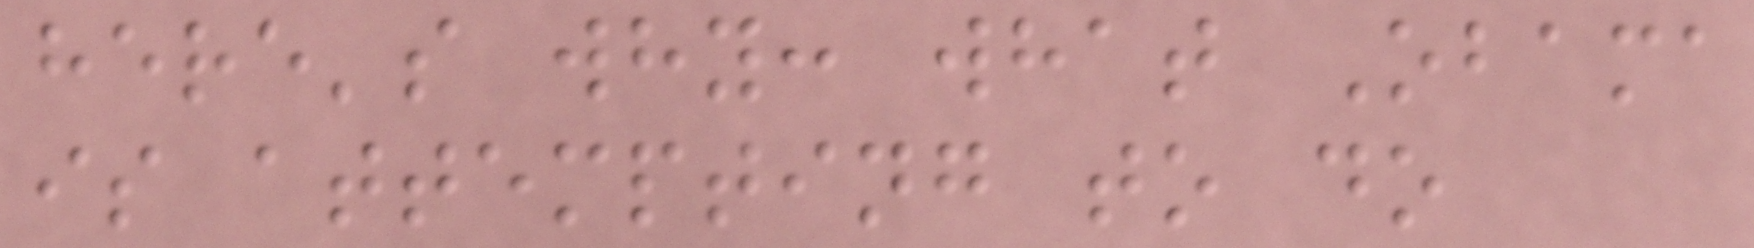here's why: what Obama
is attempting to do
